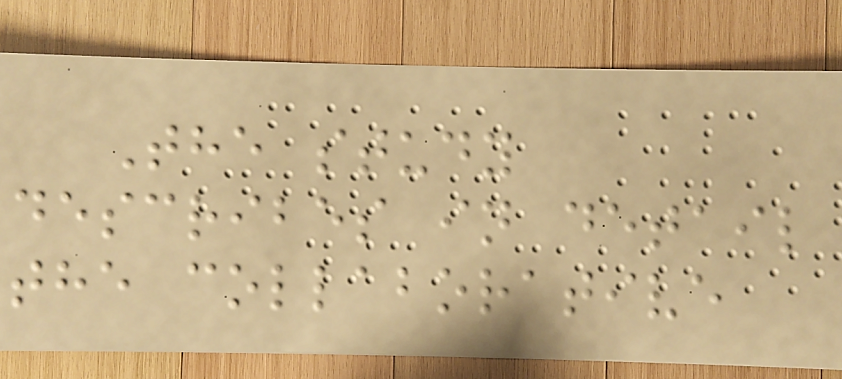The study
describes in detail
the collaborative
